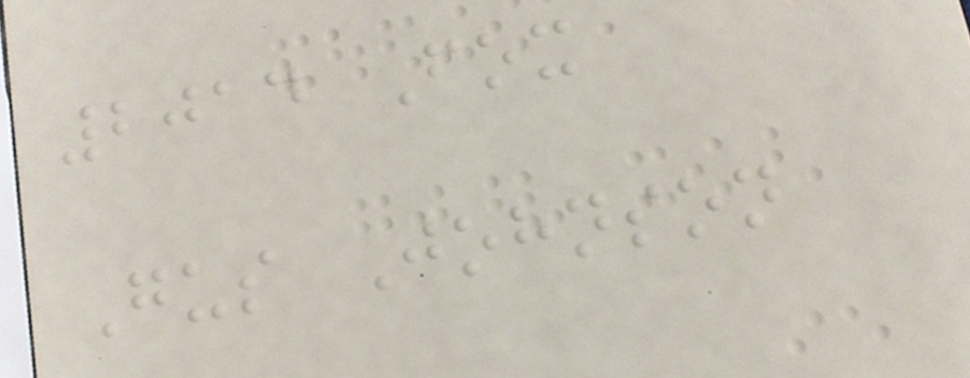2014 Fox
Gus Johnson
